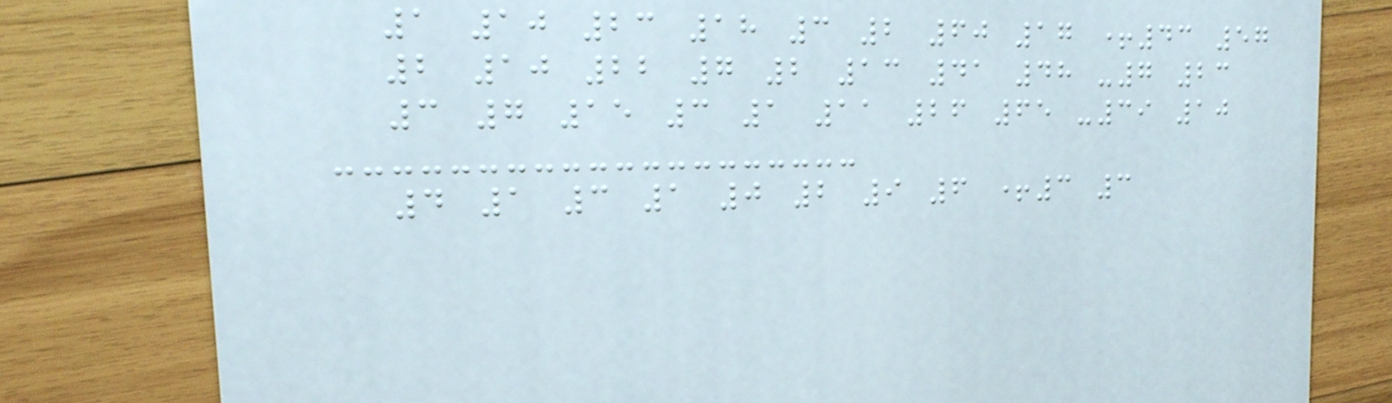1 10 23 18 3 2 60 17 +43 57
2 10 22 7 2 13 41 48 -7 23
3 7 15 3 1 11 26 65 -39 10
4 1 3 1 0 2 9 6 +3 3
